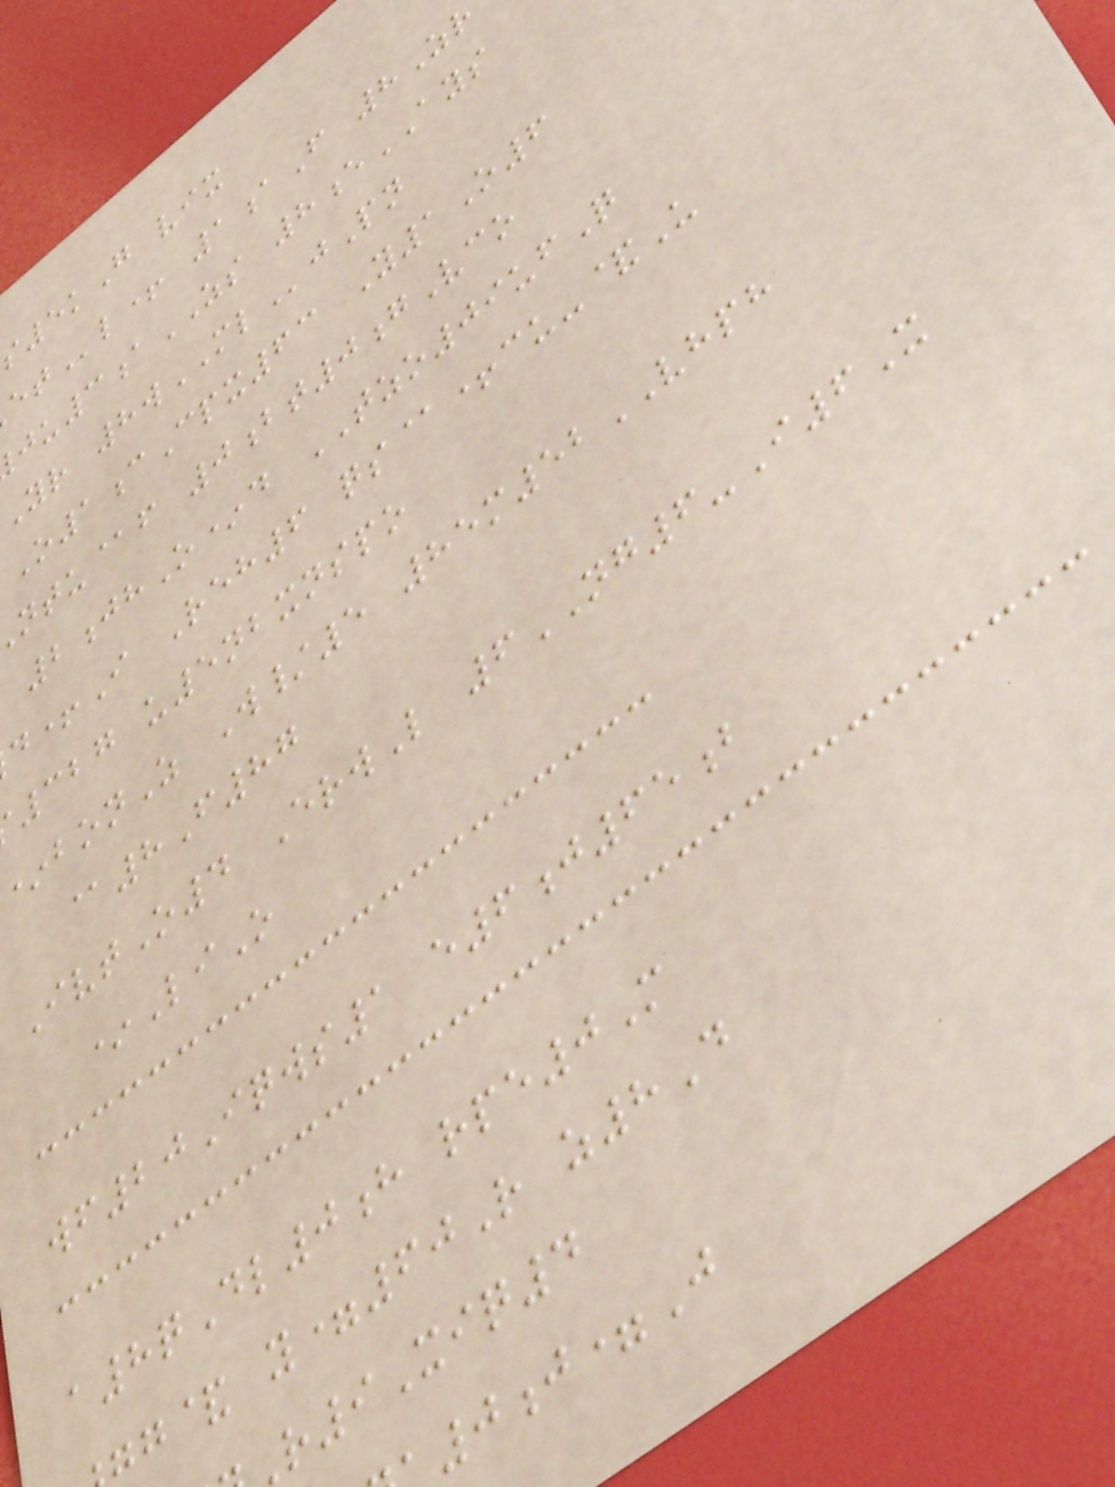s5kG vix
l+ 1aF 8Zr
u3aZS 8eAYS
yr 8wMLjPn
O1cCpx63 Y1O6
ntu@f 0bt0gVco
2jhO*d TZO09ufQ
+I Reh6 qs@+cu-&U
327 u5nbxnspo
*bonZ W/5 85m52VHPH
@8F87
IvtO4 ErwL 6NG6-I6X
*LiO
wf20Iqws1 e6j65b
a8qDl0h rpe0M
g& y=60R z8D
9Xiq4
0j=J
